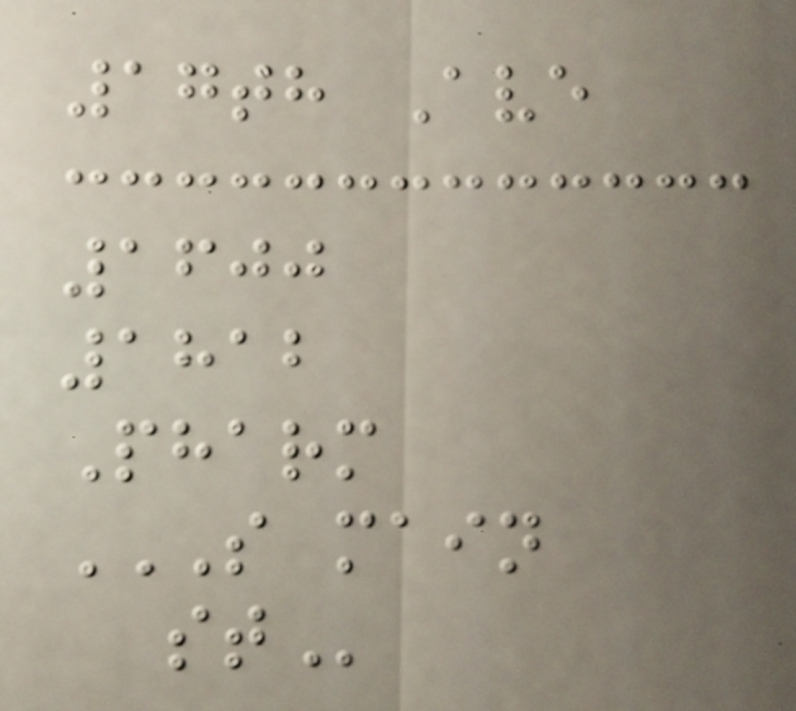17th Ave
1600
1812
Pharm
S MAIN
ST
